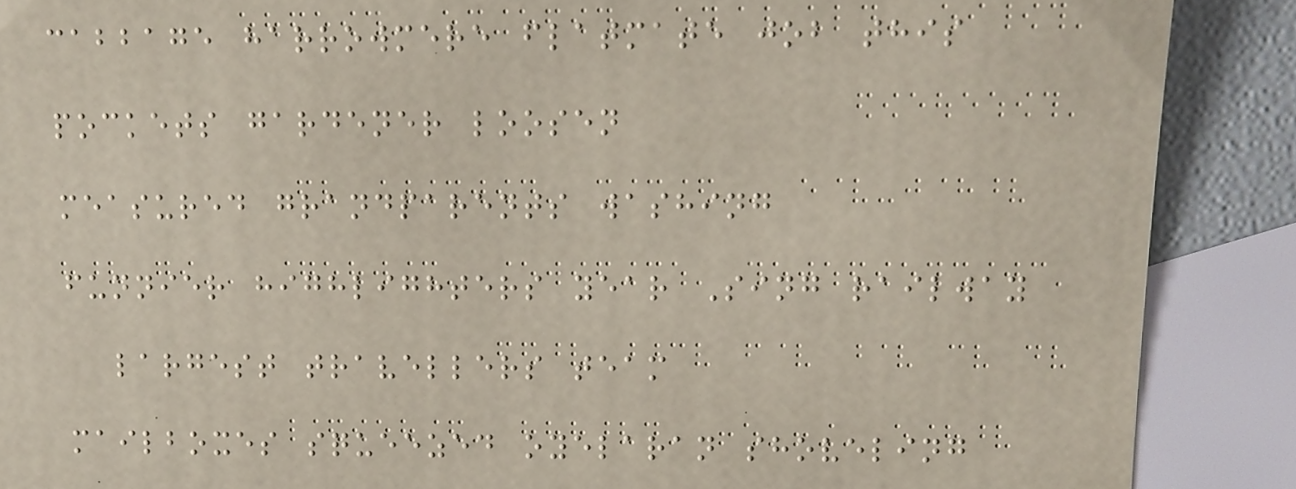cabbage harrowmere flatmate job this
pockets gardener loosen
measured grandparents washing
funnier highlighters year Sing railway
largest travellers team
mailboxes squeezed oyelaran shoveling
